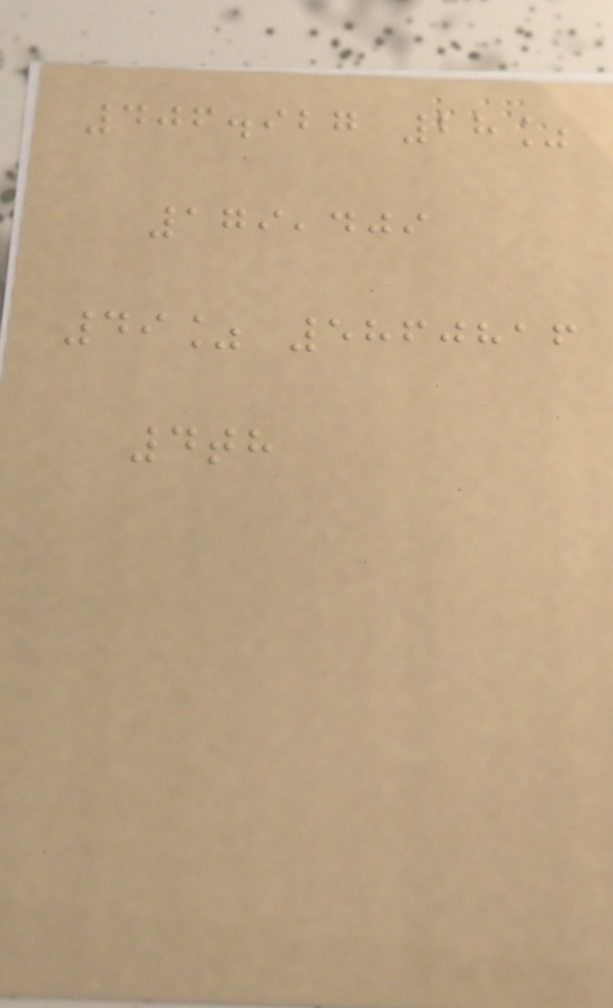406.927 28%
179,409
49% 5860816
4th
